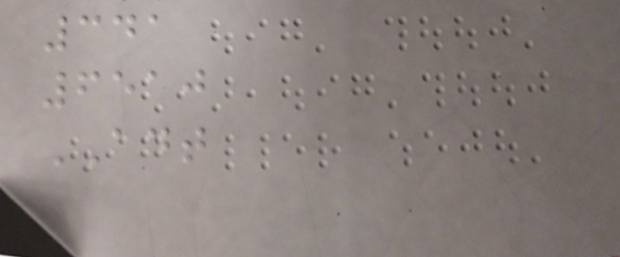341
6510
ADT
